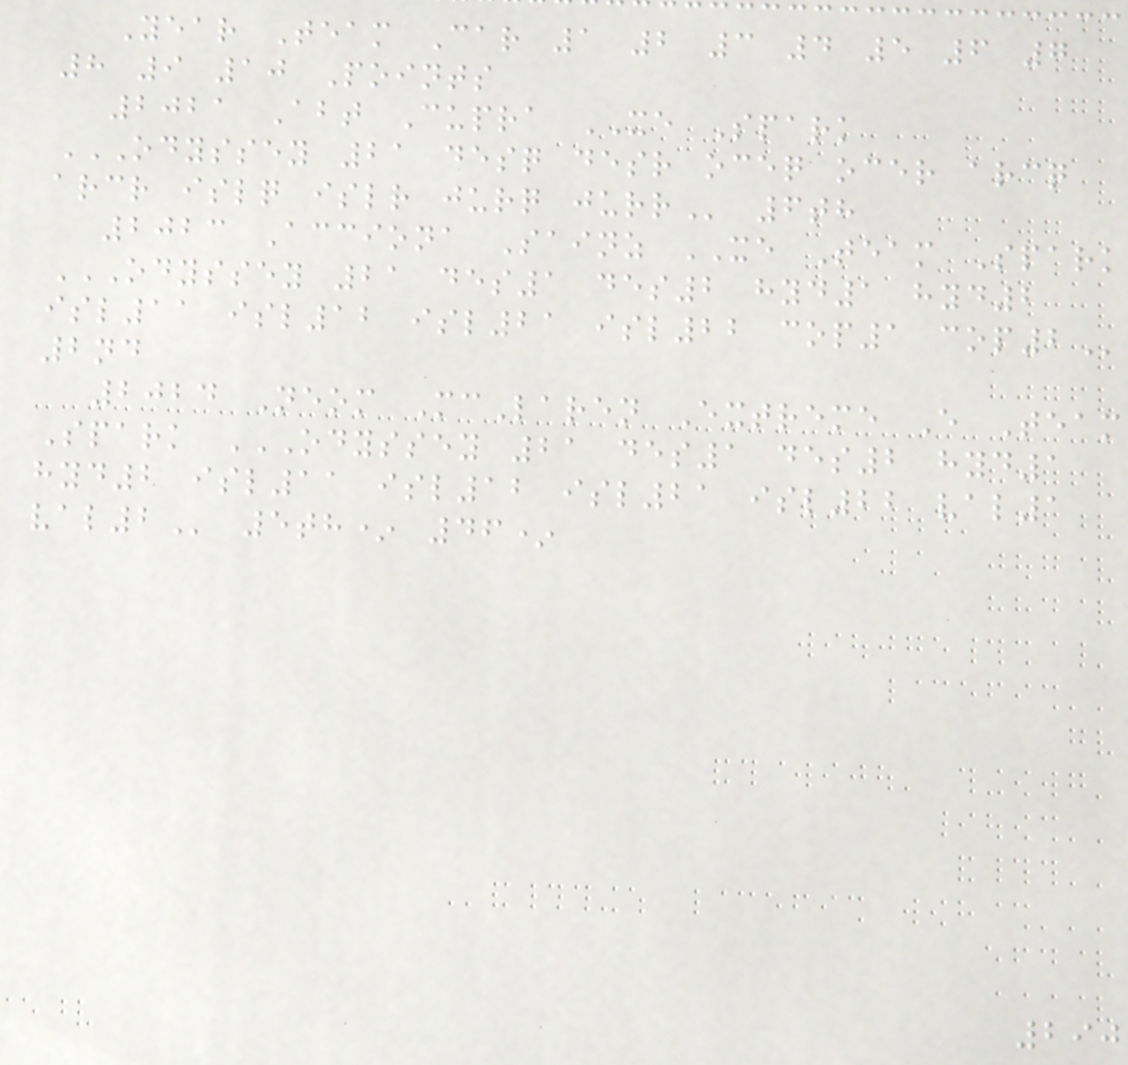Year Team Car 1 2 3 4 5 6 7
8 9 10 Points
2021 Abt Cupra XE Spark
ODYSSEY 21 DESQ DESR OCEQ OCER ARCQ
ARCR ISLQ ISLR JURQ JURR 6th
2023 Acciona Sainz XE Team Spark
ODYSSEY 21 DES1 DES2 HYD1 HYD2
ISL11 ISL12 ISL21 ISL22 COP1 COP2
2nd
2024 Neom McLaren Extreme E Team
Spark ODYSSEY 21 DES1 DES2 HYD1
HYD2 ISL11 ISL12 ISL21 ISL22 VAL1
VAL2 5th* 46*
290
